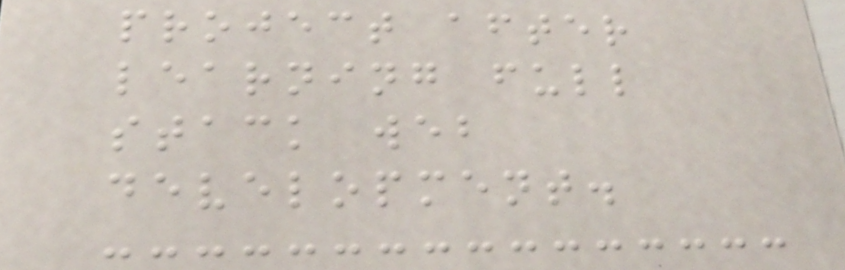project after
learning full
stack web
development.
